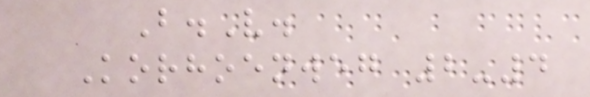B.V.
Korhoenweg 2-4
